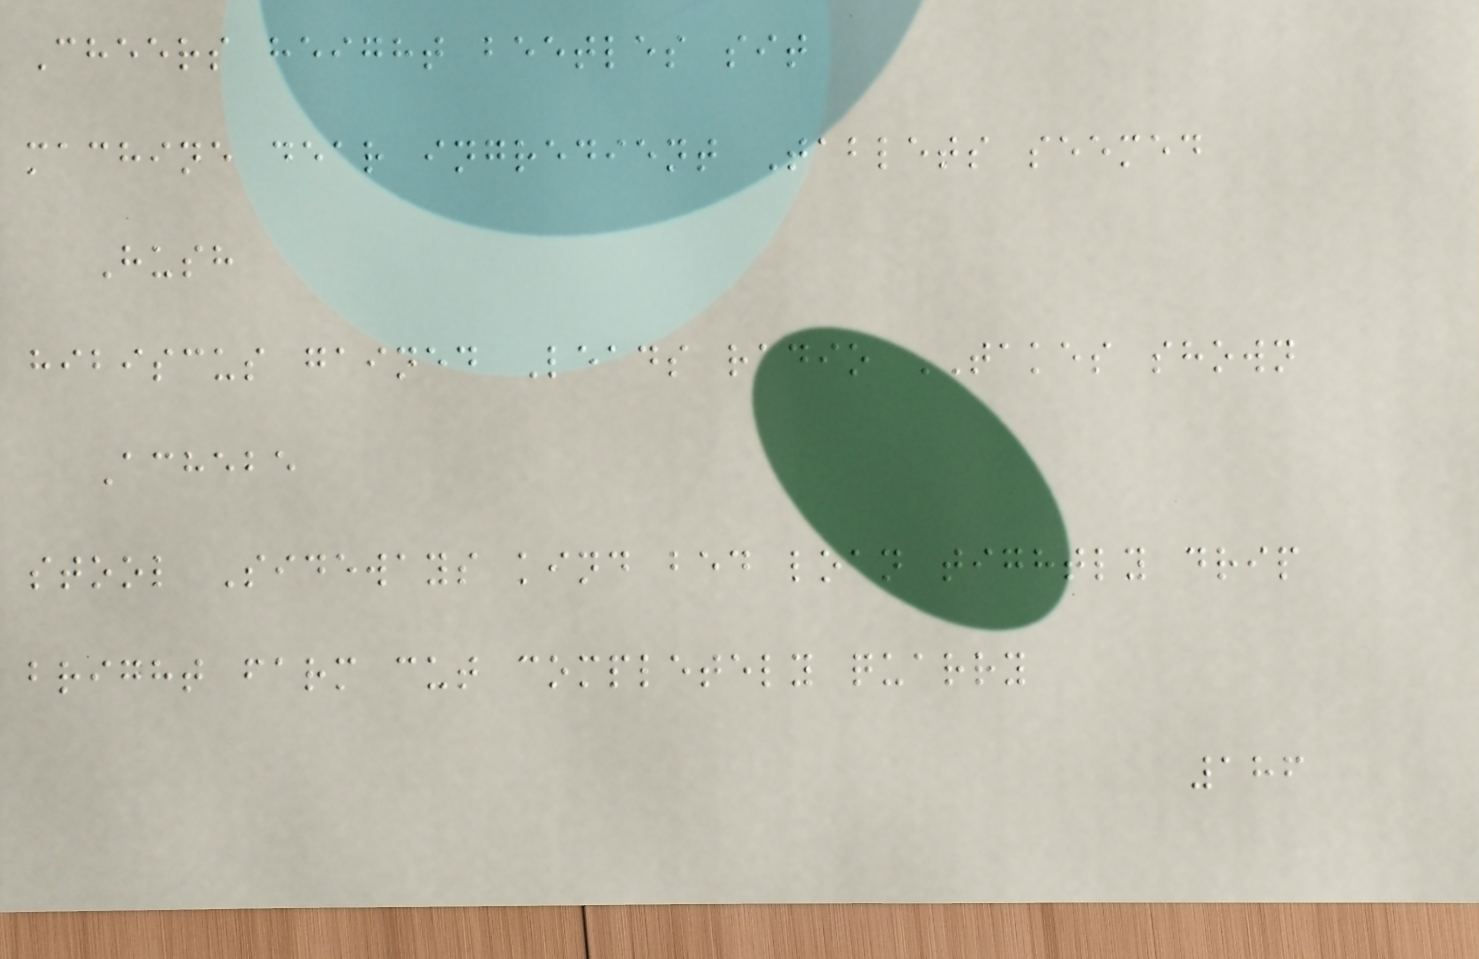Cheers height beetles sit
machine dear ingredient Tablets seemed
Hush
hibiscus gained Leads radio TAKES shown
Achebe
stool Sideways kind bed loan tightly drip
bright farm cut completely quarry
186
